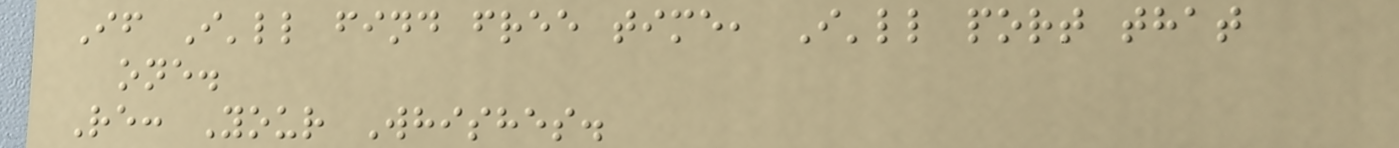If I'll find free time, I'll port that
one.
Re: Your Whishes.
